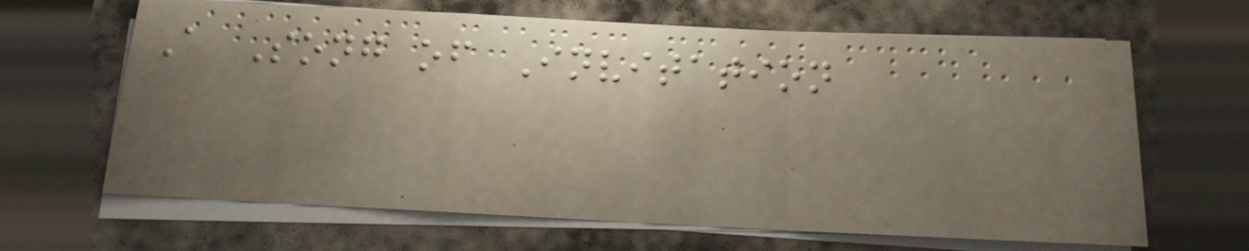A Song of Invitation
